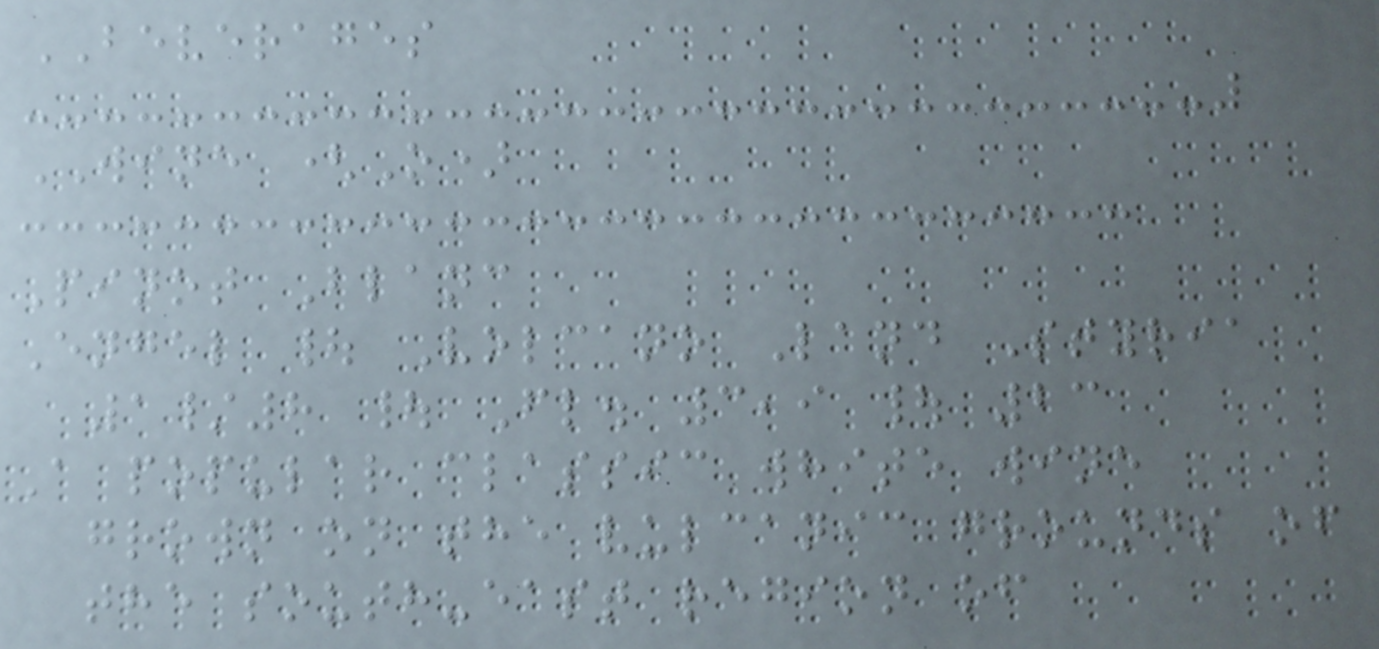BEVERAGES
WINE (O)
Pinot Blanc
Engel | Volcano Land Styria
1/8 | Fl. 3,9 | 23
A popular classic white wine
grown on the vulcanic grounds of
the south-east region of
